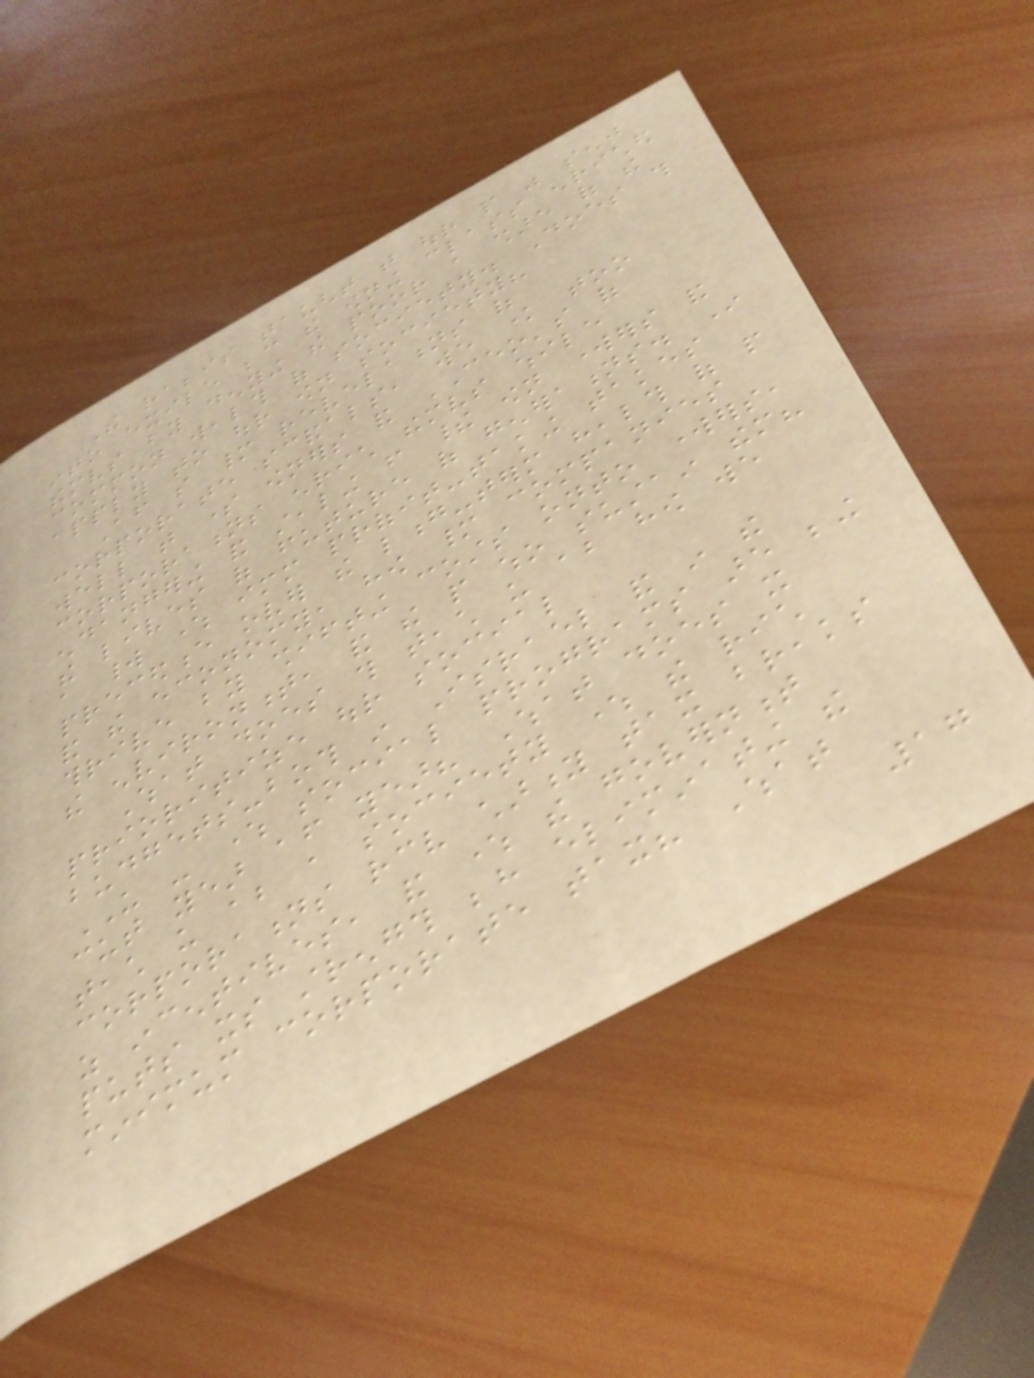The rabbis taught that our people was sent
into exile because the owning class enriched
themselves by denying the poor a share of the
common wealth of society. Does this
apply to our own society?
After so many revelations of
corporate scandals, we know too
well that some owners and CEO's of
corporations enrich themselves while
endangering and stealing from their own workers and
the lives of future of generations. In
a world where immediate profit-taking takes
precedence over the long-term health of people
and the economy, how many companies
thrive by shifting costs onto workers,
the environment, and the people who sustain them?
What does this teach us about how we
prioritize our social
budgets-both in Israel and in the
US - where social programs are being
cut year after year? What does it
teach us about a society where the rich
corporations receive charity tax breaks
as incentives, and where the government
puts its strength behind eliminating the
minimum corporate tax? What
17
